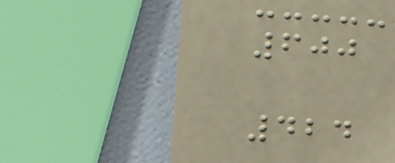600
424
